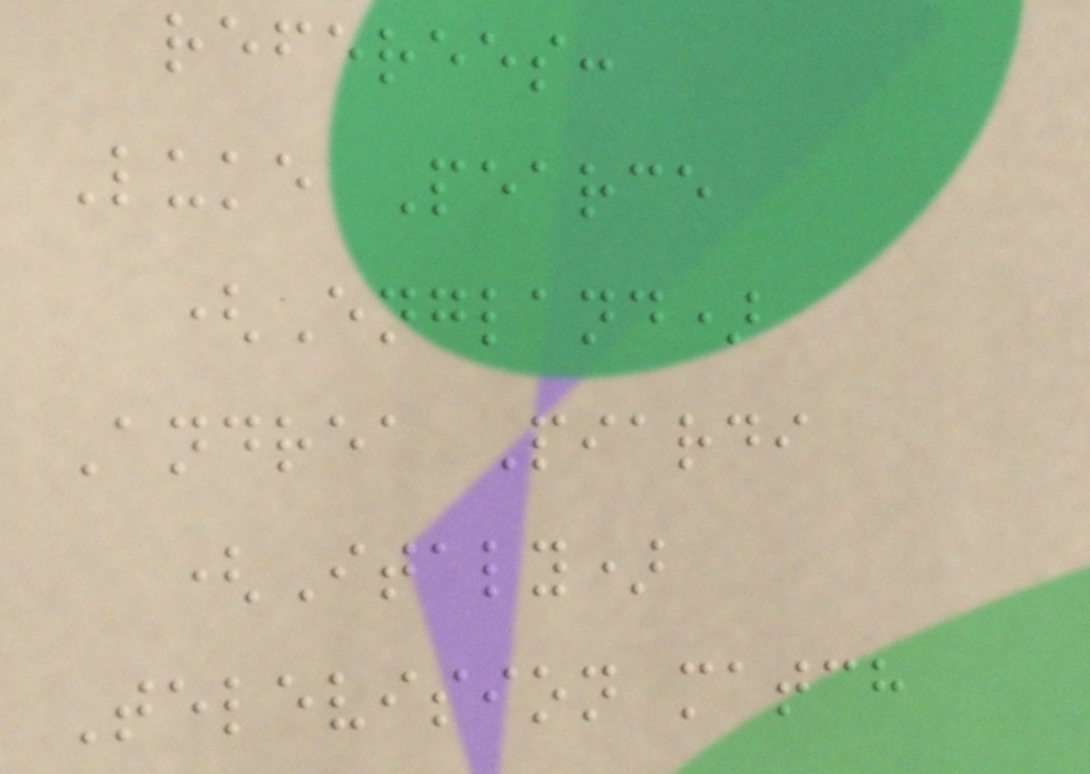referees:
Luke Pearce
(England)
Andrea Piardi
(Italy)
Television match
